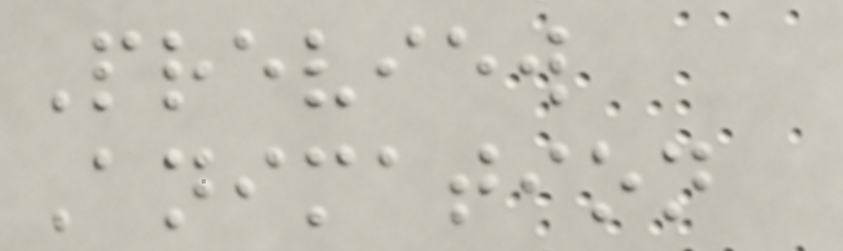Preview
Animation
